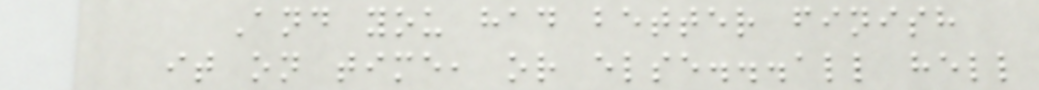And you had better finish
it on time, or else...all hell
